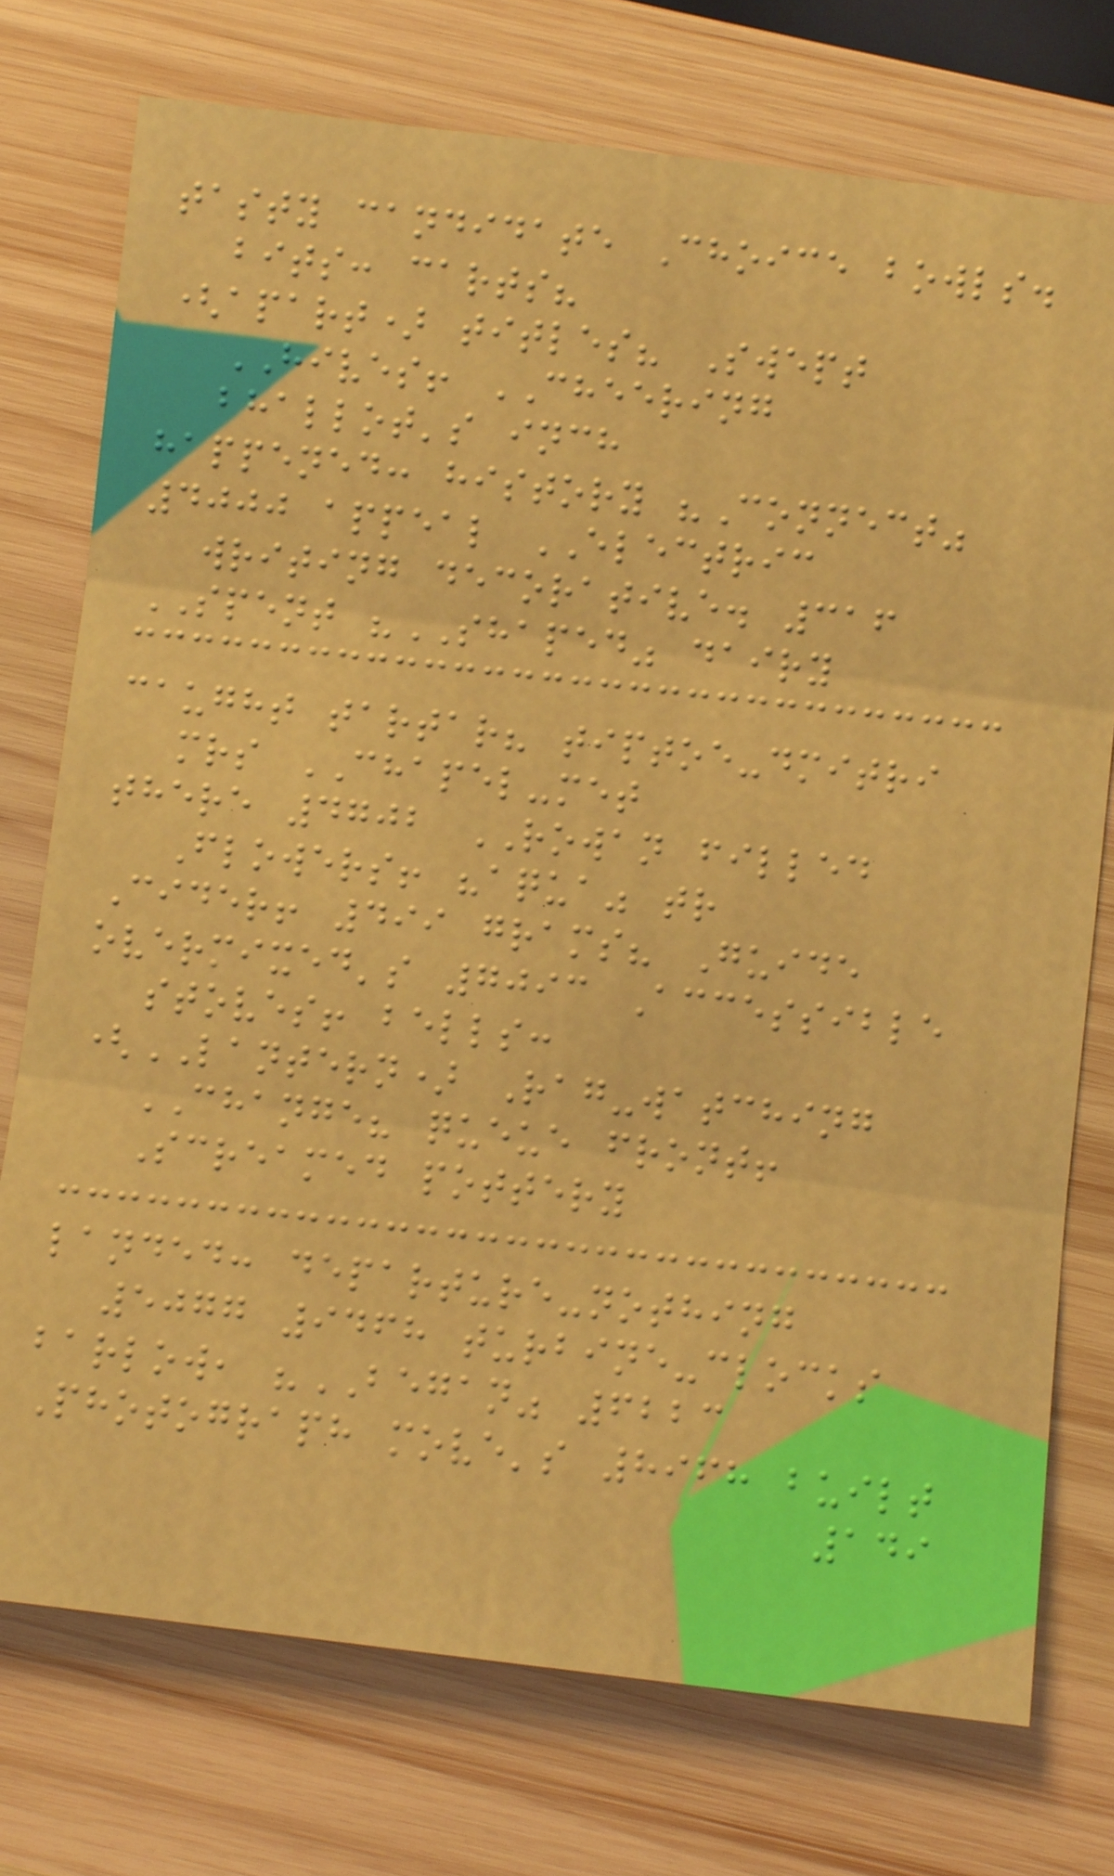tasty candidate Choice bowls.
bits: carts?
(apart) titles? Swept
HIVES! CHEERING
bhallot's inch
happened: history "Connect"
4000 appeal ELECTRIC
writing decorative. 316
SPENT "SHAPED" dairy
caught tartar? tiptoe-dmitri
mrs CHAPEL-met
there 4702 ROWAN filled
Flowers! "aqua" tr
Cider! 499 grams? Guide
overmixed's 7093 Accessible
stoves! bells:
(LANTERN) Rag-watching
CHANGE? queue front!
Screamed pottery
landed: departure-nothing
5077 9468 turbine-clocks
barlow, "BEGAN" 6223
Photograph move's 8968 built
149
